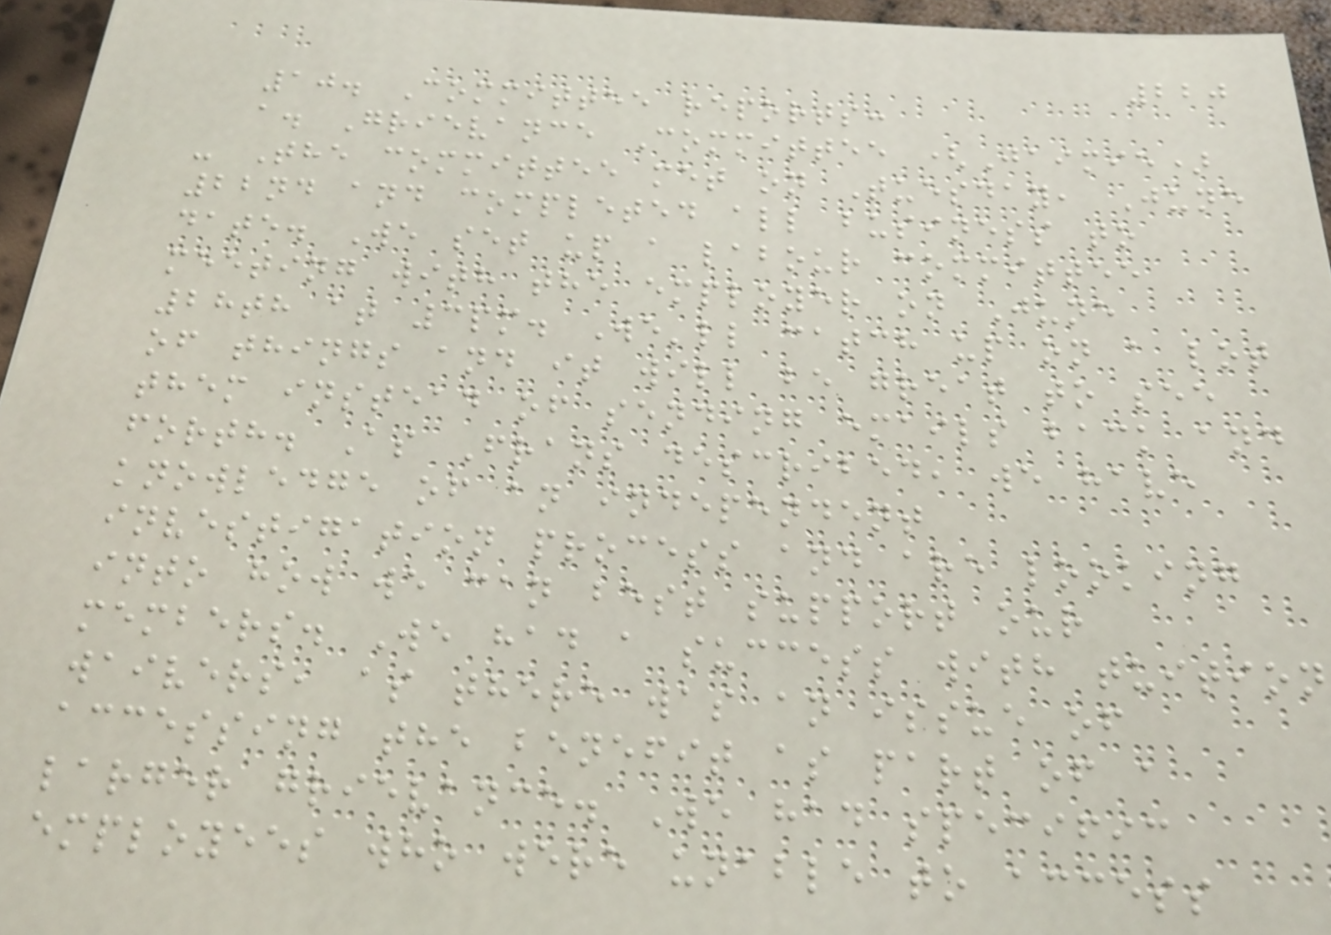220
10. Committee reports:
a. Grievance Committee (Jaimie)
- The committee met on Tuesday, June
22nd and completed all business to
date. We set up a labour committee
meeting with the employer on June
28th at 3pm. We'll catch up on a lot
of things and it will be great to see
them instead of sending emails back and
forth. As Frans described, we have
knowledge of an independent
investigation process and are looking
into how we can best support our
members. We had a success with tuition
waivers, as there was an issue of
accessing the benefit as part of a
larger grievance. We had specific
employees who were unable to access
